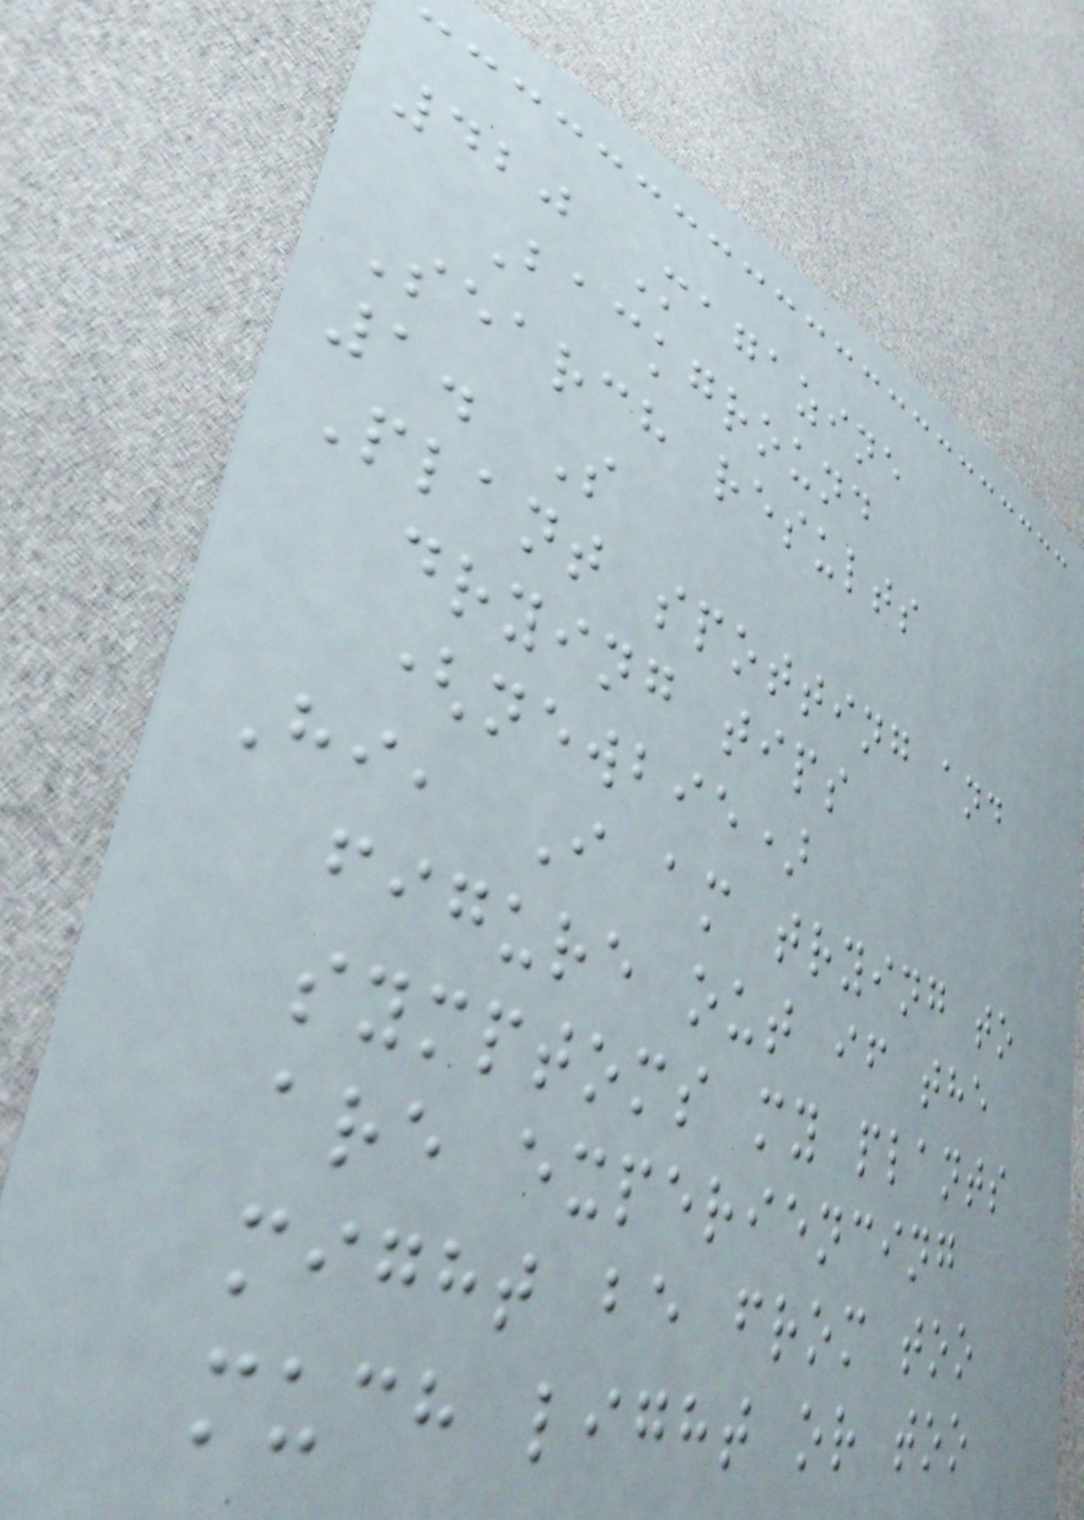420 Magazine
Background
Search results
1. S
Plant spotting and
drying tips
(newbie)
Hi, I am trying to
figure out if the
symptoms my plants
are experiencing
might be from too
much light or too
